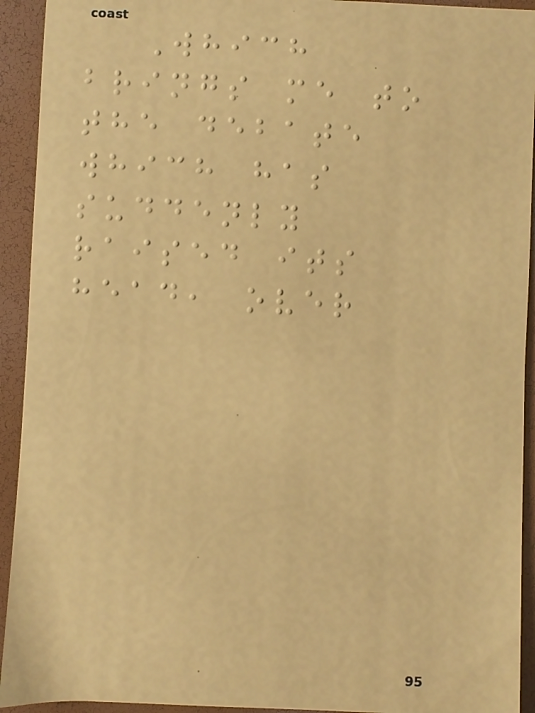Which
brings me to
the debate
which has
suddenly
raised its
head, over
